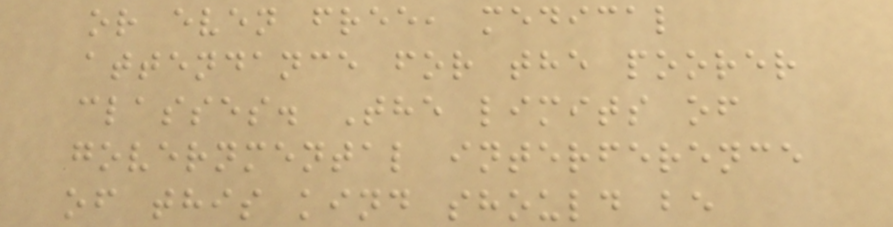or even free, medical
attendance for the poorer
classes. The limits of
governmental interference
of this kind should be
